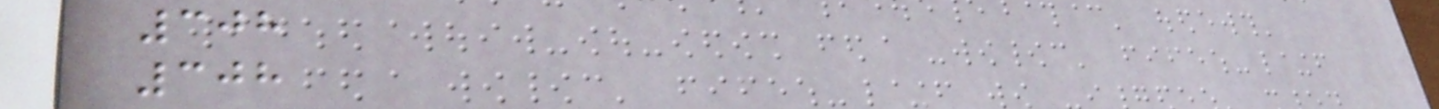308
308
